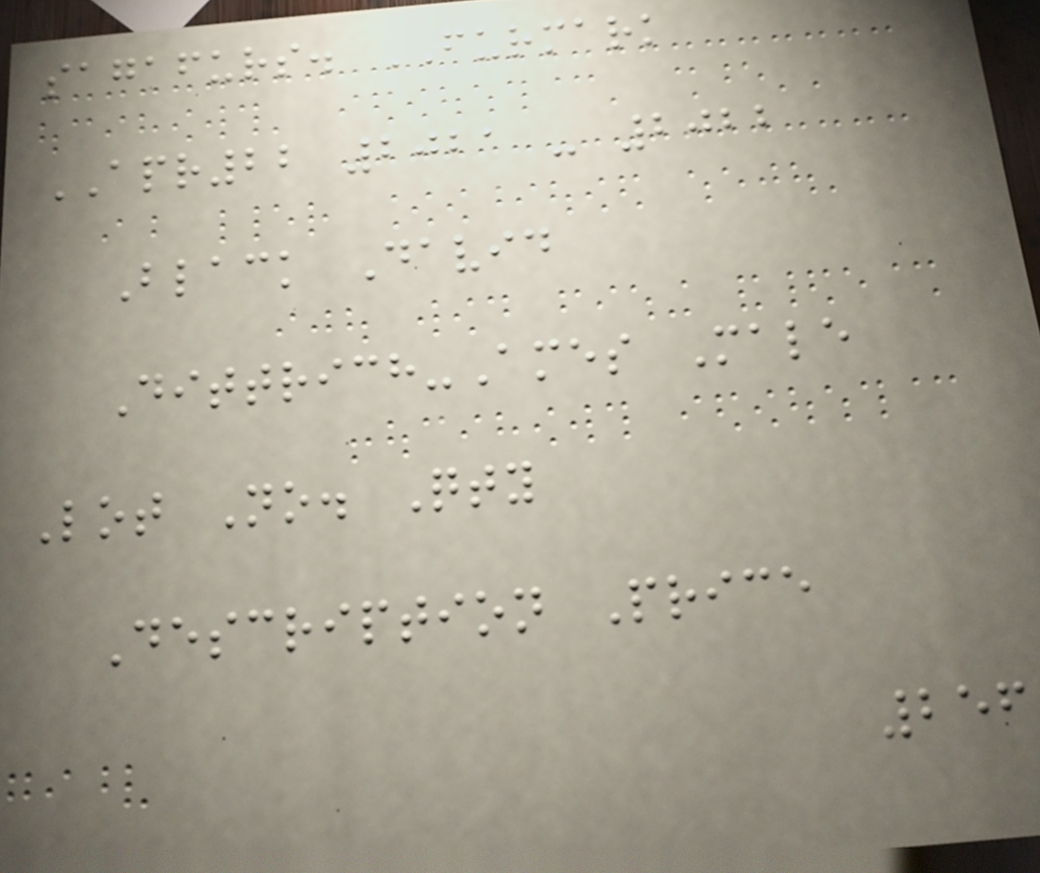sagafurs. FURMARK
APR22 2021 - 2022
Black David
Dittrich-Ames Male
Lot No. Qty
Description Price
256
